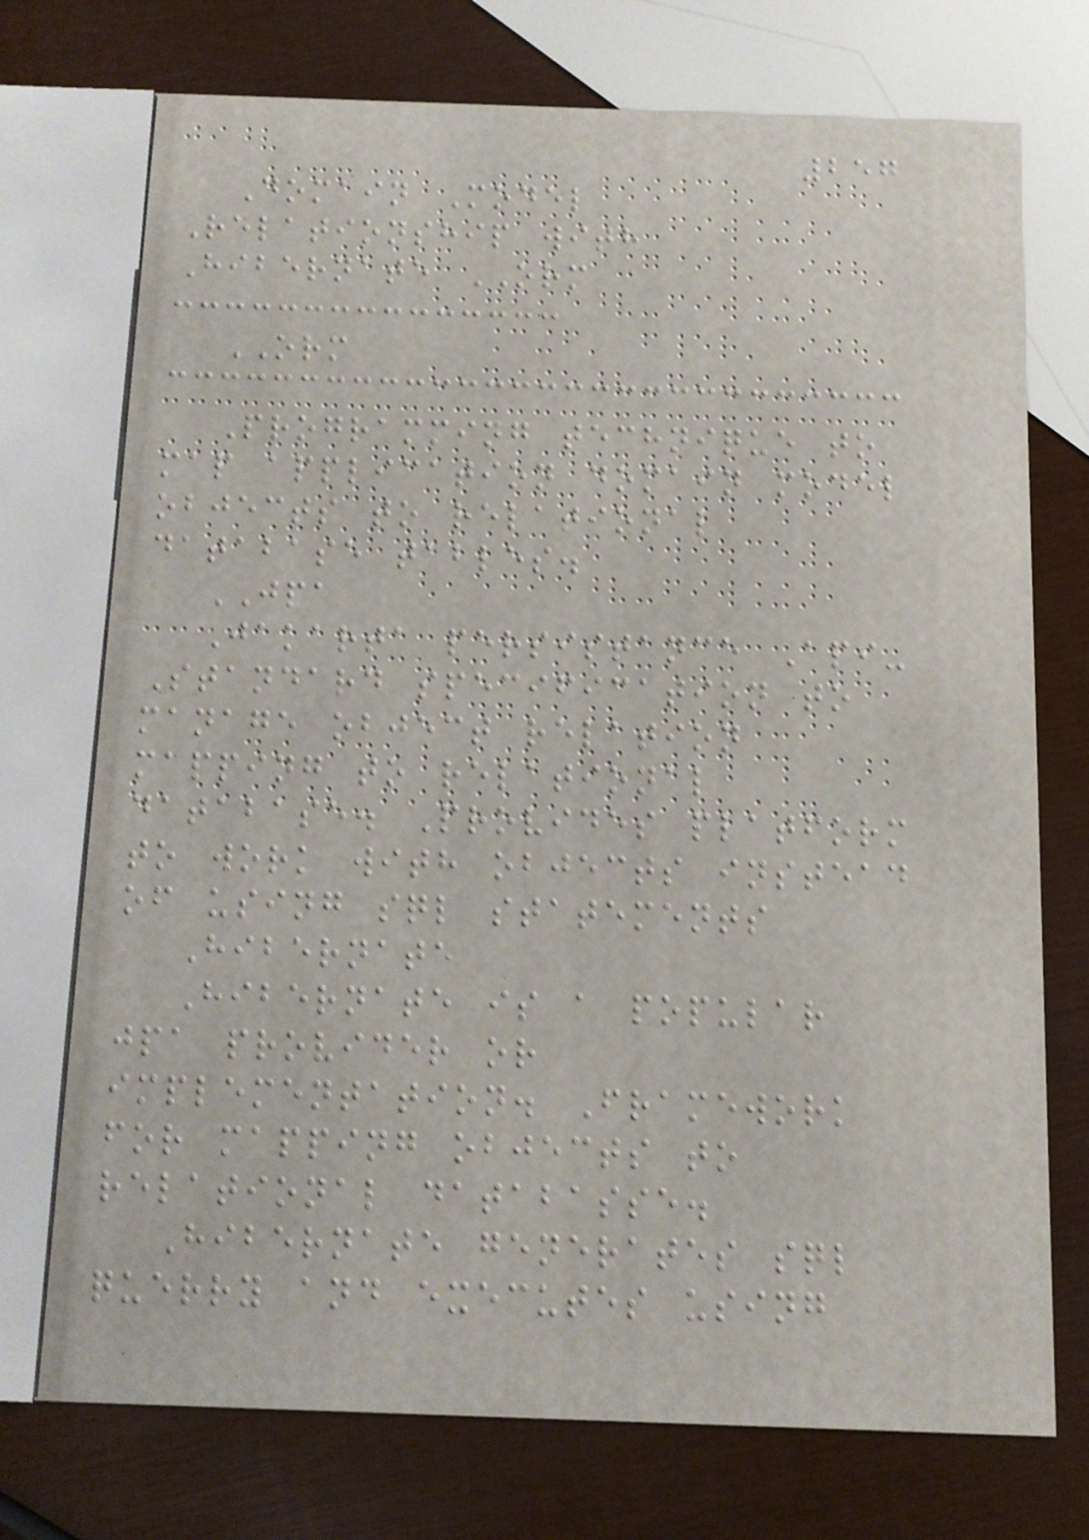257
Domain Model
Relationship with
Hibernate ORM
ORM
Programming technique to
map application domain model
objects to relational
database tables.
JPA
Jakarta persistance Api-
Standard specification to
manage object relation
mapping to relational
database. Provides platform
to work with objects instead
of using sql statements
Hibernate
Hibernate is a popular
jpa provider or
implementation. Framework
for mapping objects to
relational databasse.
Hibernate generates sql
querry and executes using
